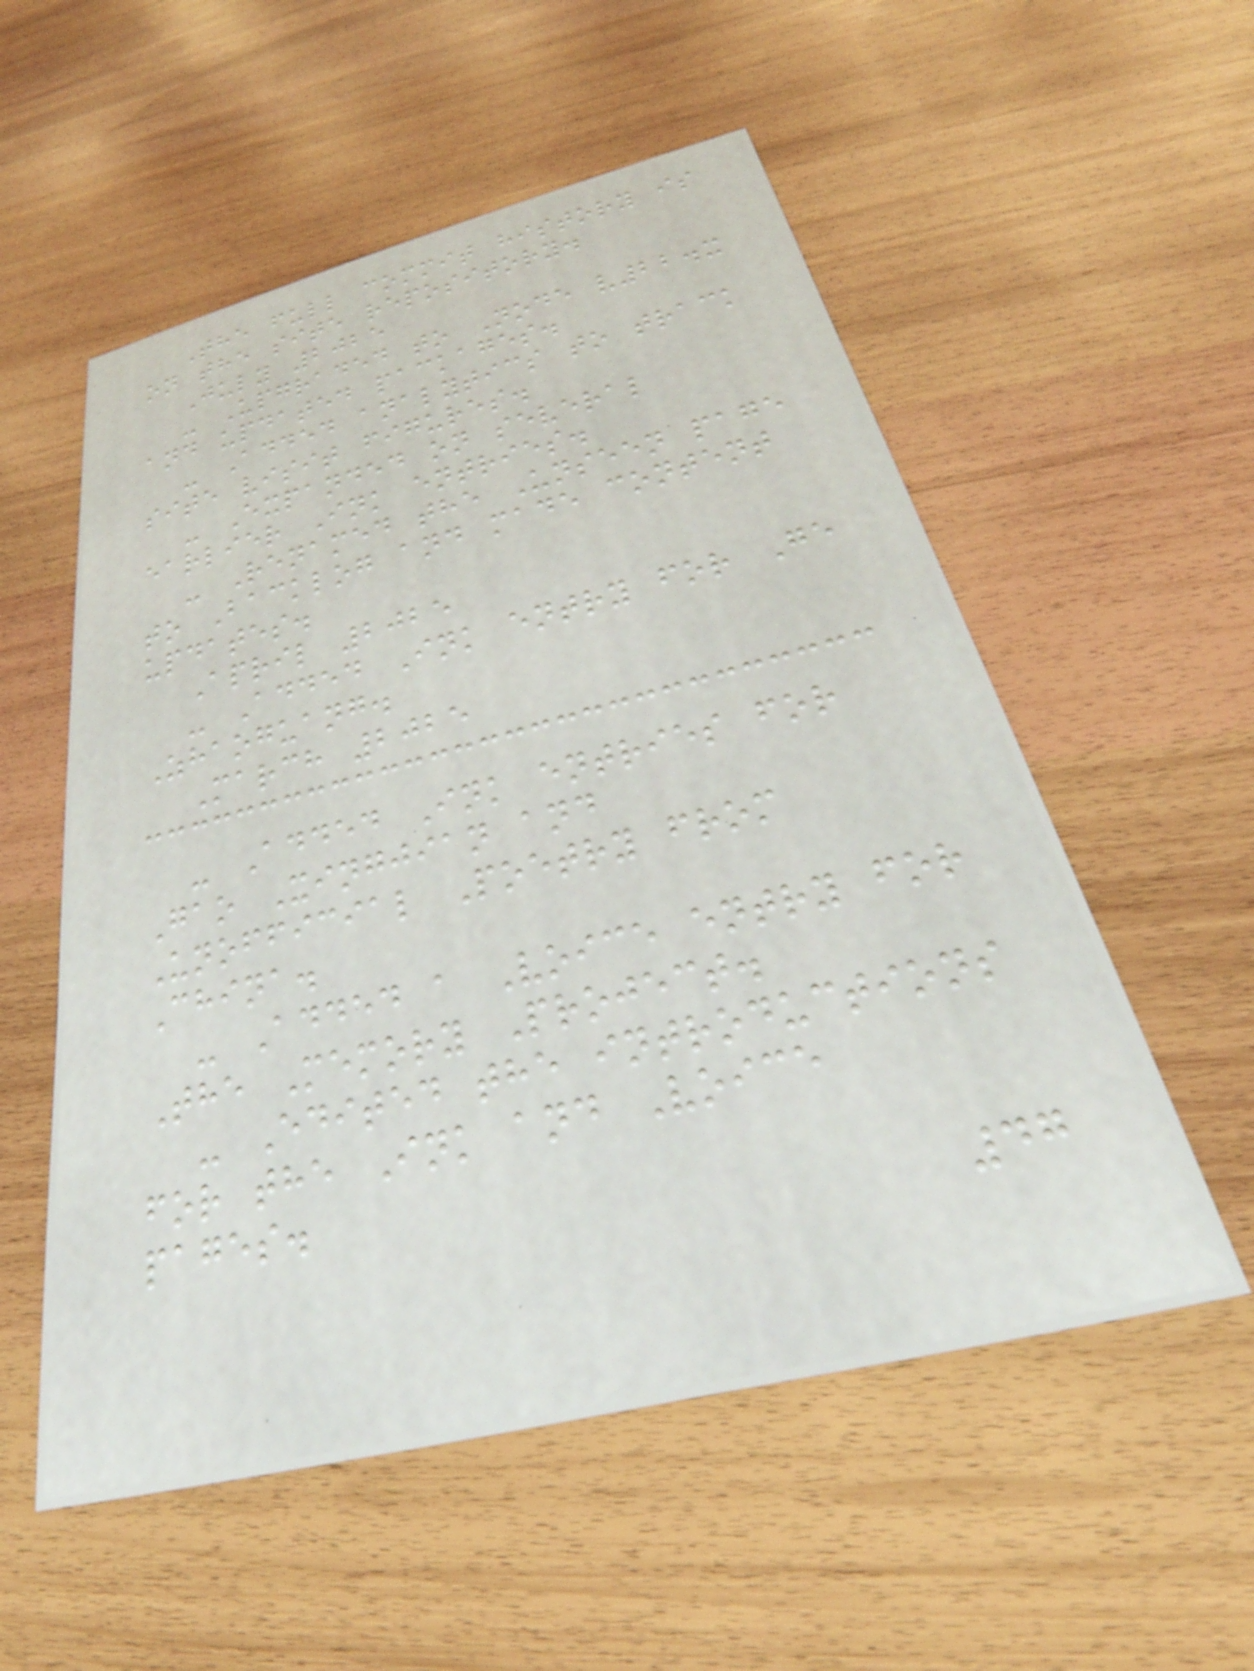The full commit history is
on the site repository.
July 2025
- Upgraded to Node v22.x
and updated packages.
- Added analytics to track
site visit figures.
- Expanded on several
earlier Ink entries.
- Renamed the Unseen page
to Backlog and made content
updates.
April 2025
- Added Ink entry for Ge
Zhaoguang.
March 2025
- Added Ink entries for
Gao Xingjian and
Unofficial Poetry from
China.
- Added a Voice entry for
The Memory Project.
- Edited the introductions
for the Ink and Voice
pages.
47
